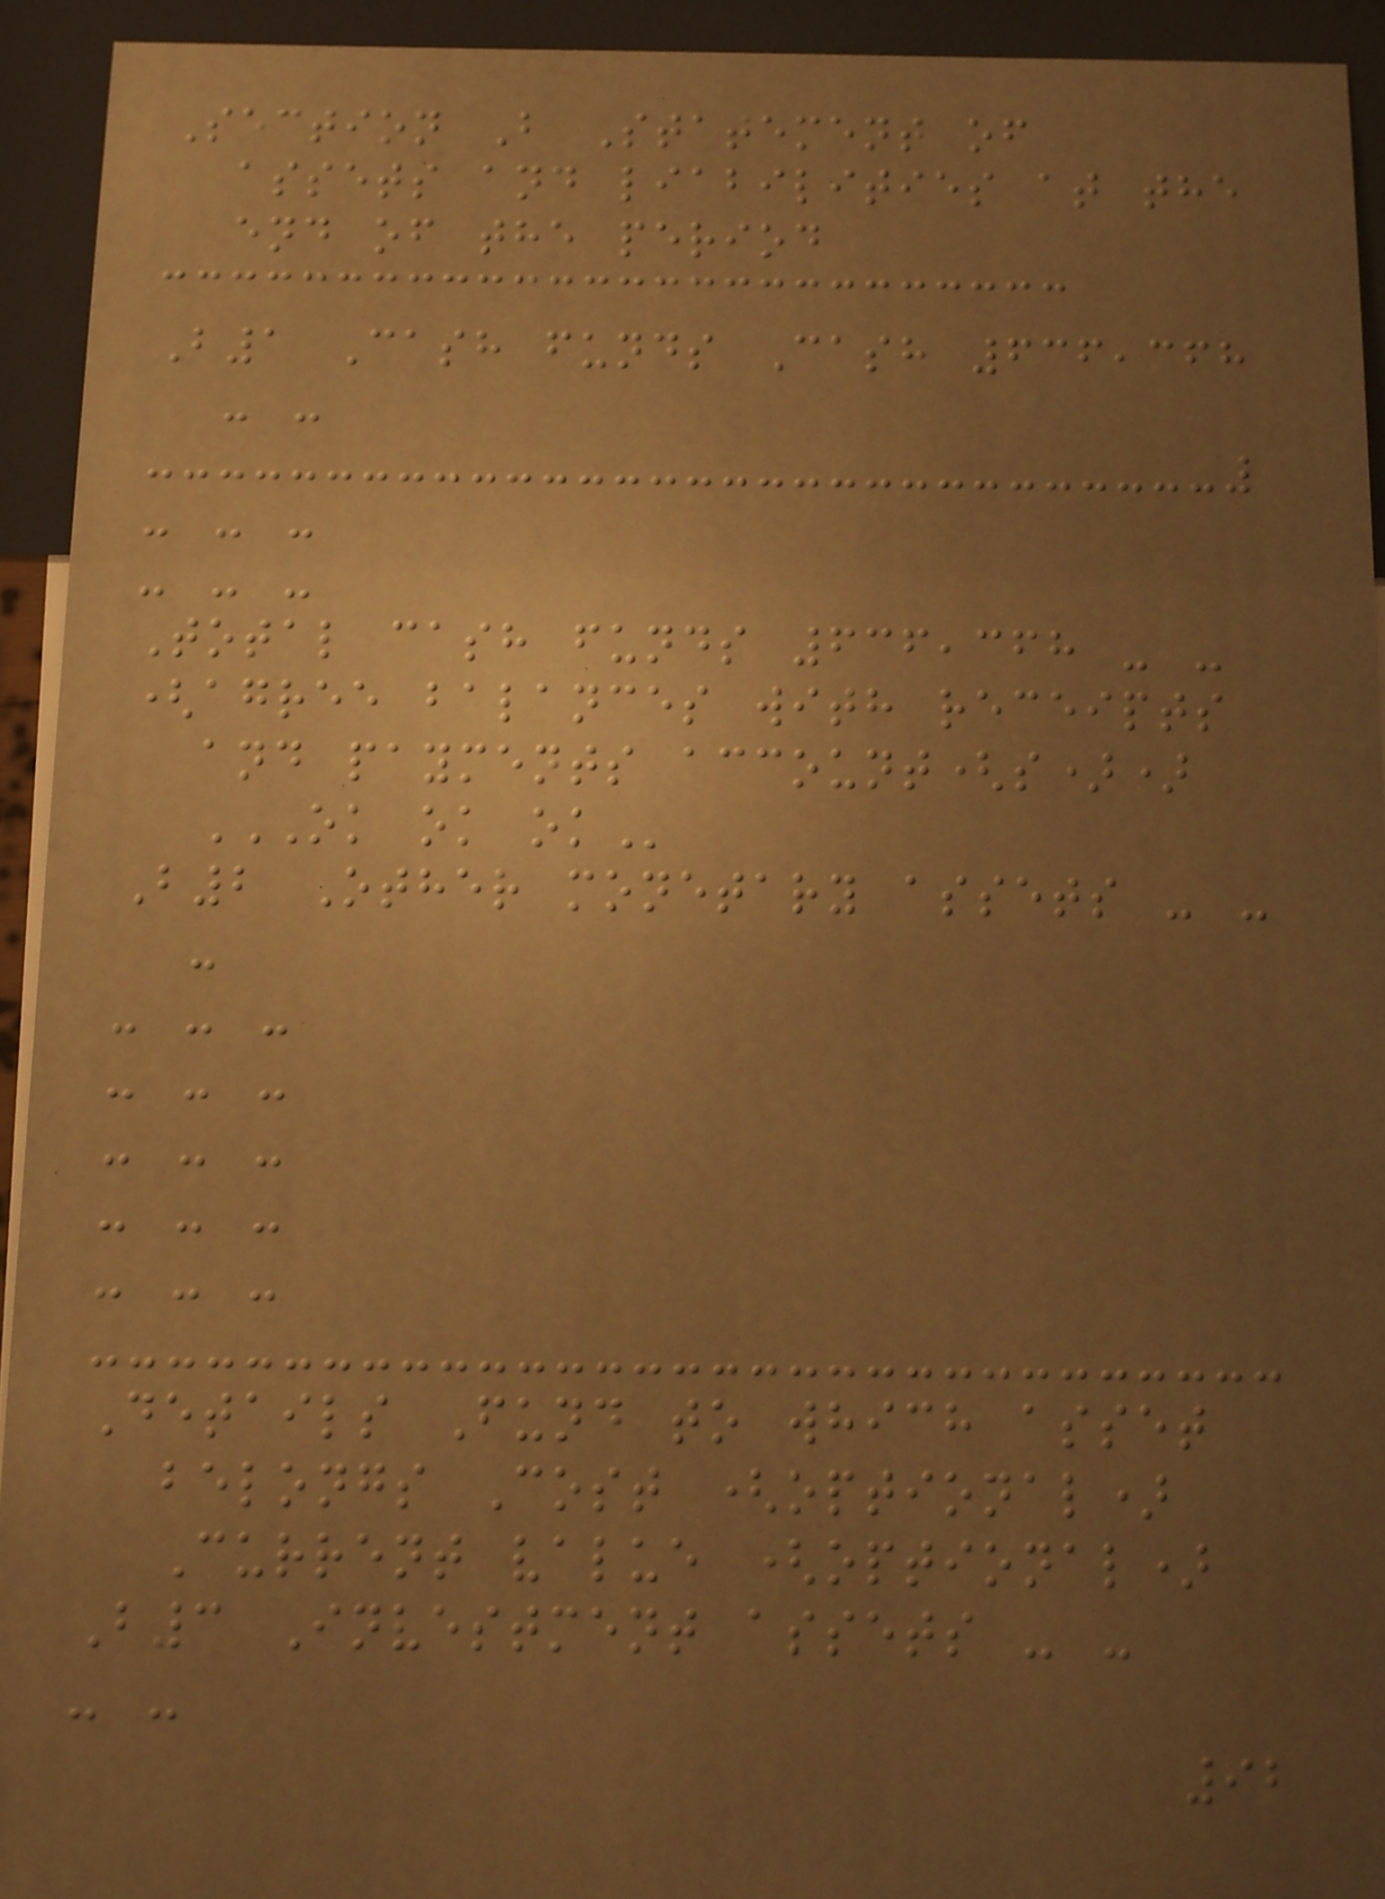Section B Statement of
assets and liabilities at the
end of the period
B1 Cash funds Cash 636,368
- -
- - -
- - -
Total cash funds 636,368 - -
(agree balances with receipts
and payments account(s))
OK OK OK
B2 Other monetary assets - -
-
- - -
- - -
- - -
- - -
- - -
Details Fund to which asset
belongs Cost (optional)
Current value (optional)
B3 Investment assets - -
- -
92
